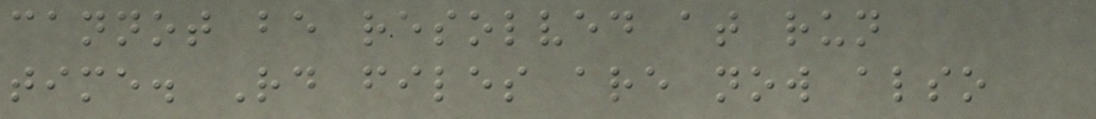cannot be resolved at run
time. Rd files are now also
